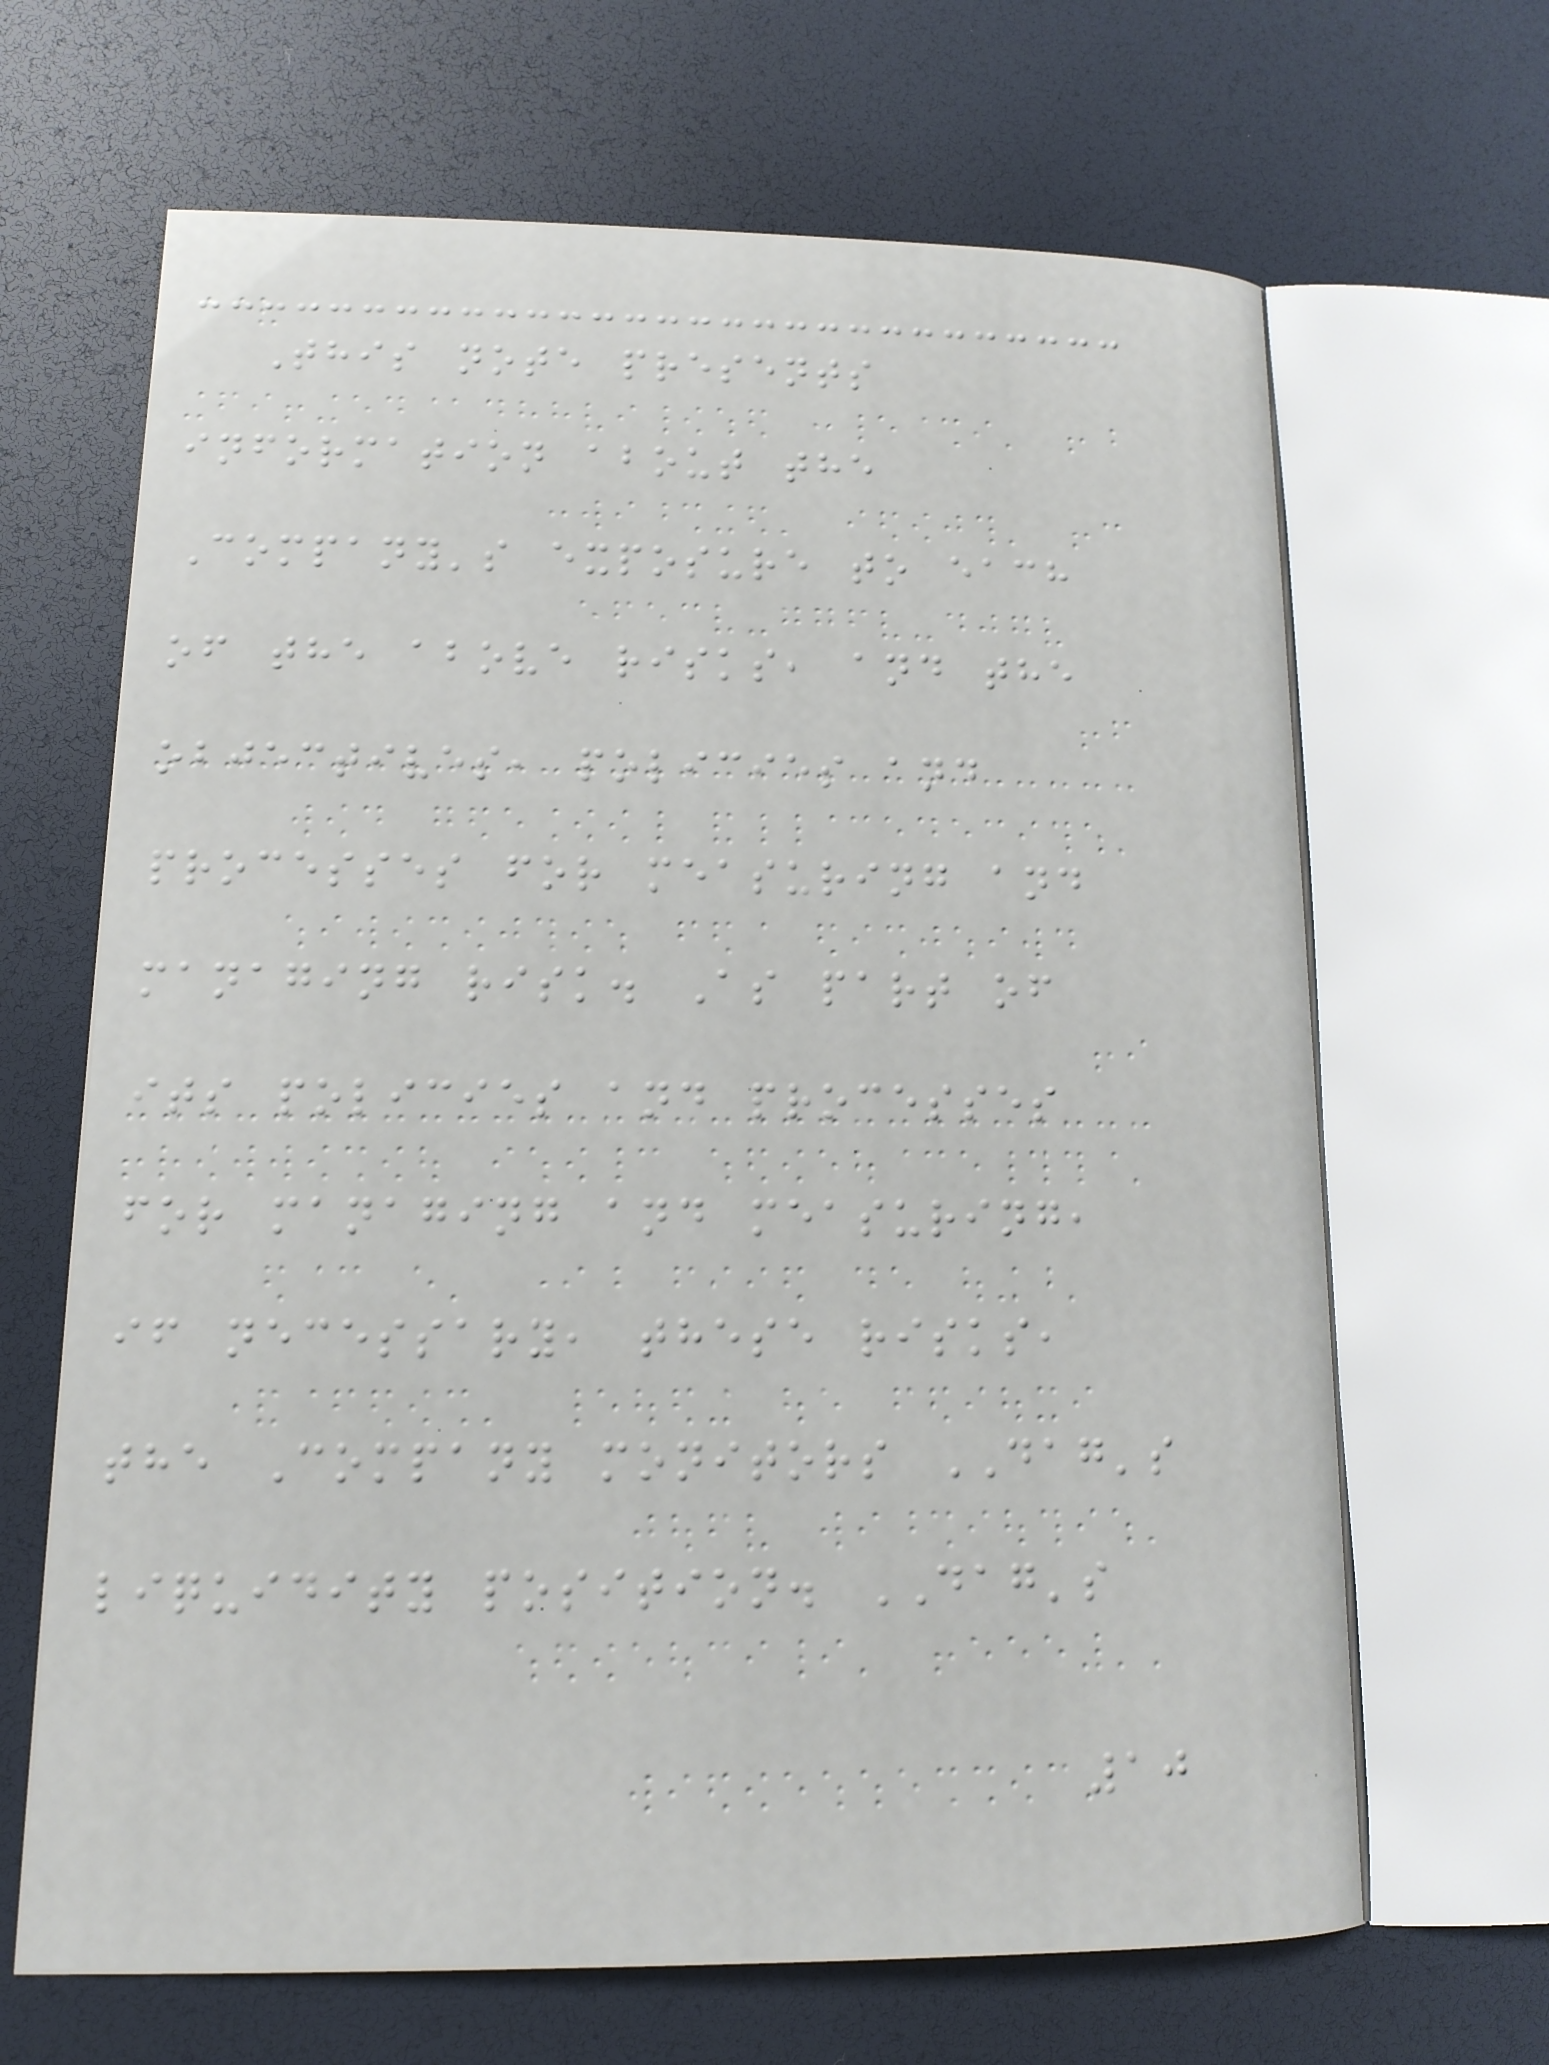This note presents
information about the
Company's exposure to each
of the above risks, and the
objectives, policies and
processes for measuring and
managing risk. As part of
its policies and processes
for managing and measuring,
if necessary, these risks,
the Company monitors DAG's
liquidity position. DAG's
10
